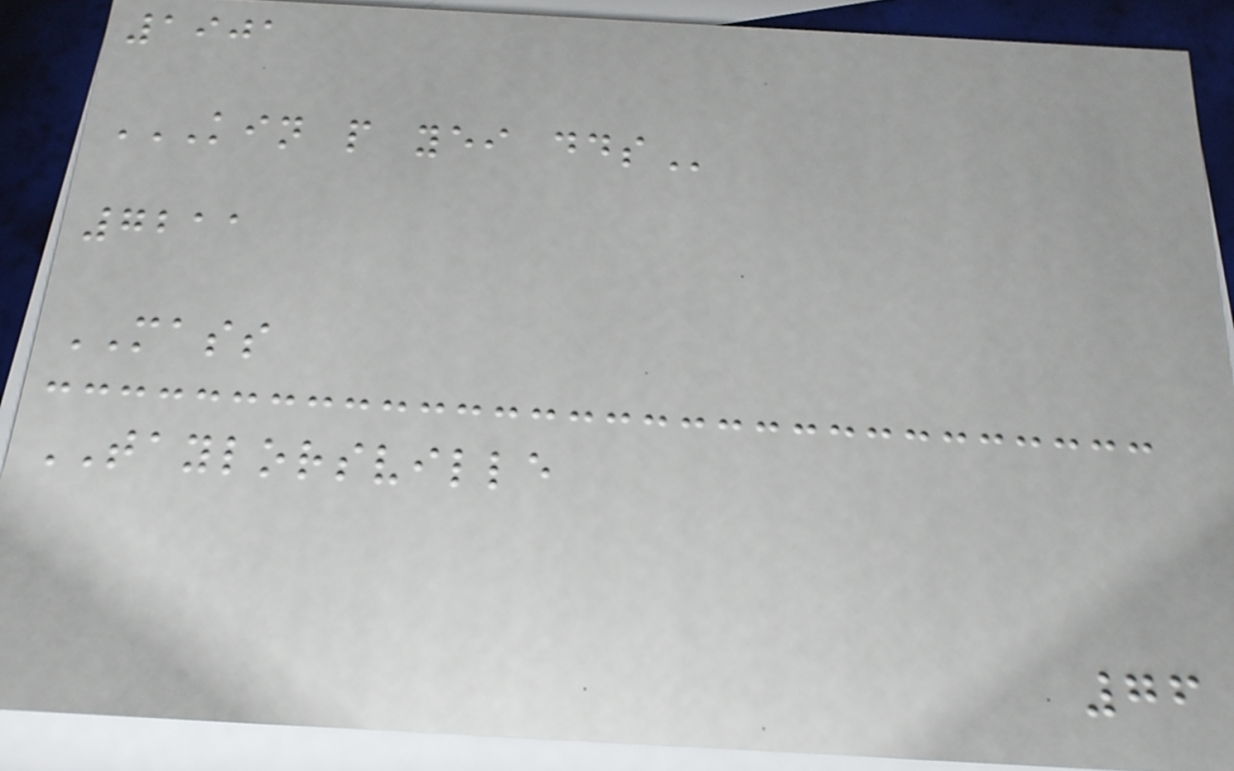1901
KIN P YEI DDS
7211
MASS
TAYLORSVILLE
76
